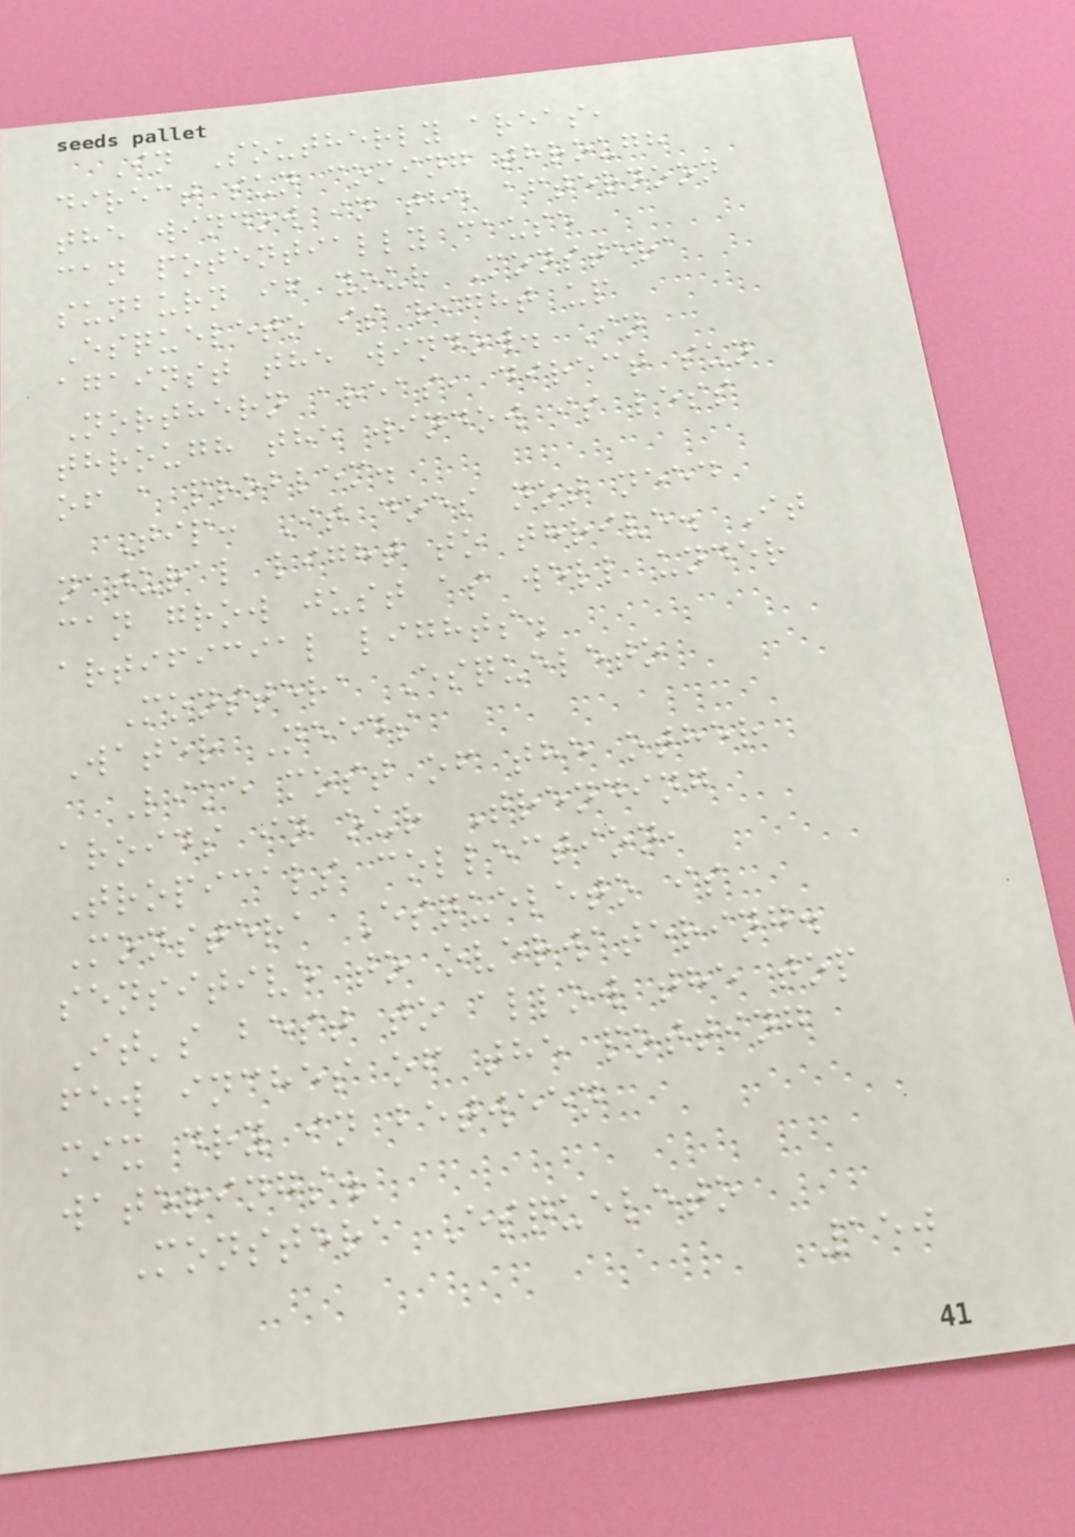In Southerly areas,
direct sun coming through
the window in the afternoon
can potentially cause
sunburn if your Monstera
Esqueleto is right up
against the window. In
Northern areas, direct sun
through the window is less
of a problem.
Tip: It does not need
natural light to thrive. It
can grow just as well under
artificial lights.
Monstera Esqueleto
Water Needs
Like most of the other
aroids in our Trending
Tropicals collection,
Monstera Esqueleto is
sensitive to overwatering.
It's best to allow the top
few inches of the potting
mix dry in between
waterings.
Monstera Esqueleto
150
